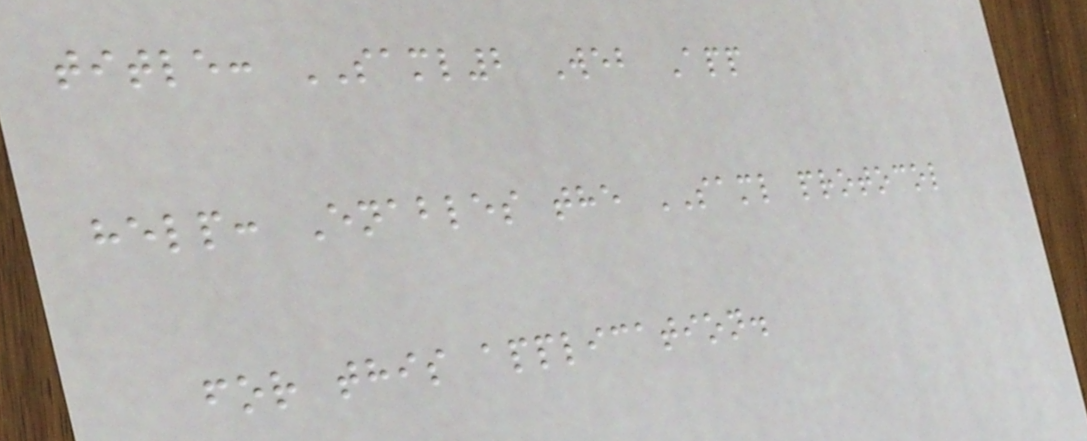title: SAML2 Web App
help: Enables the SAML protocol
for this application.
